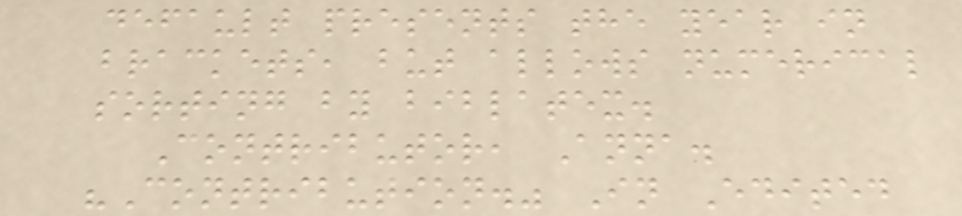default presents the year in
brackets, but allows numerical
sorting by biblatex.
Contributor, Anna.
"Contribution." In Edited
